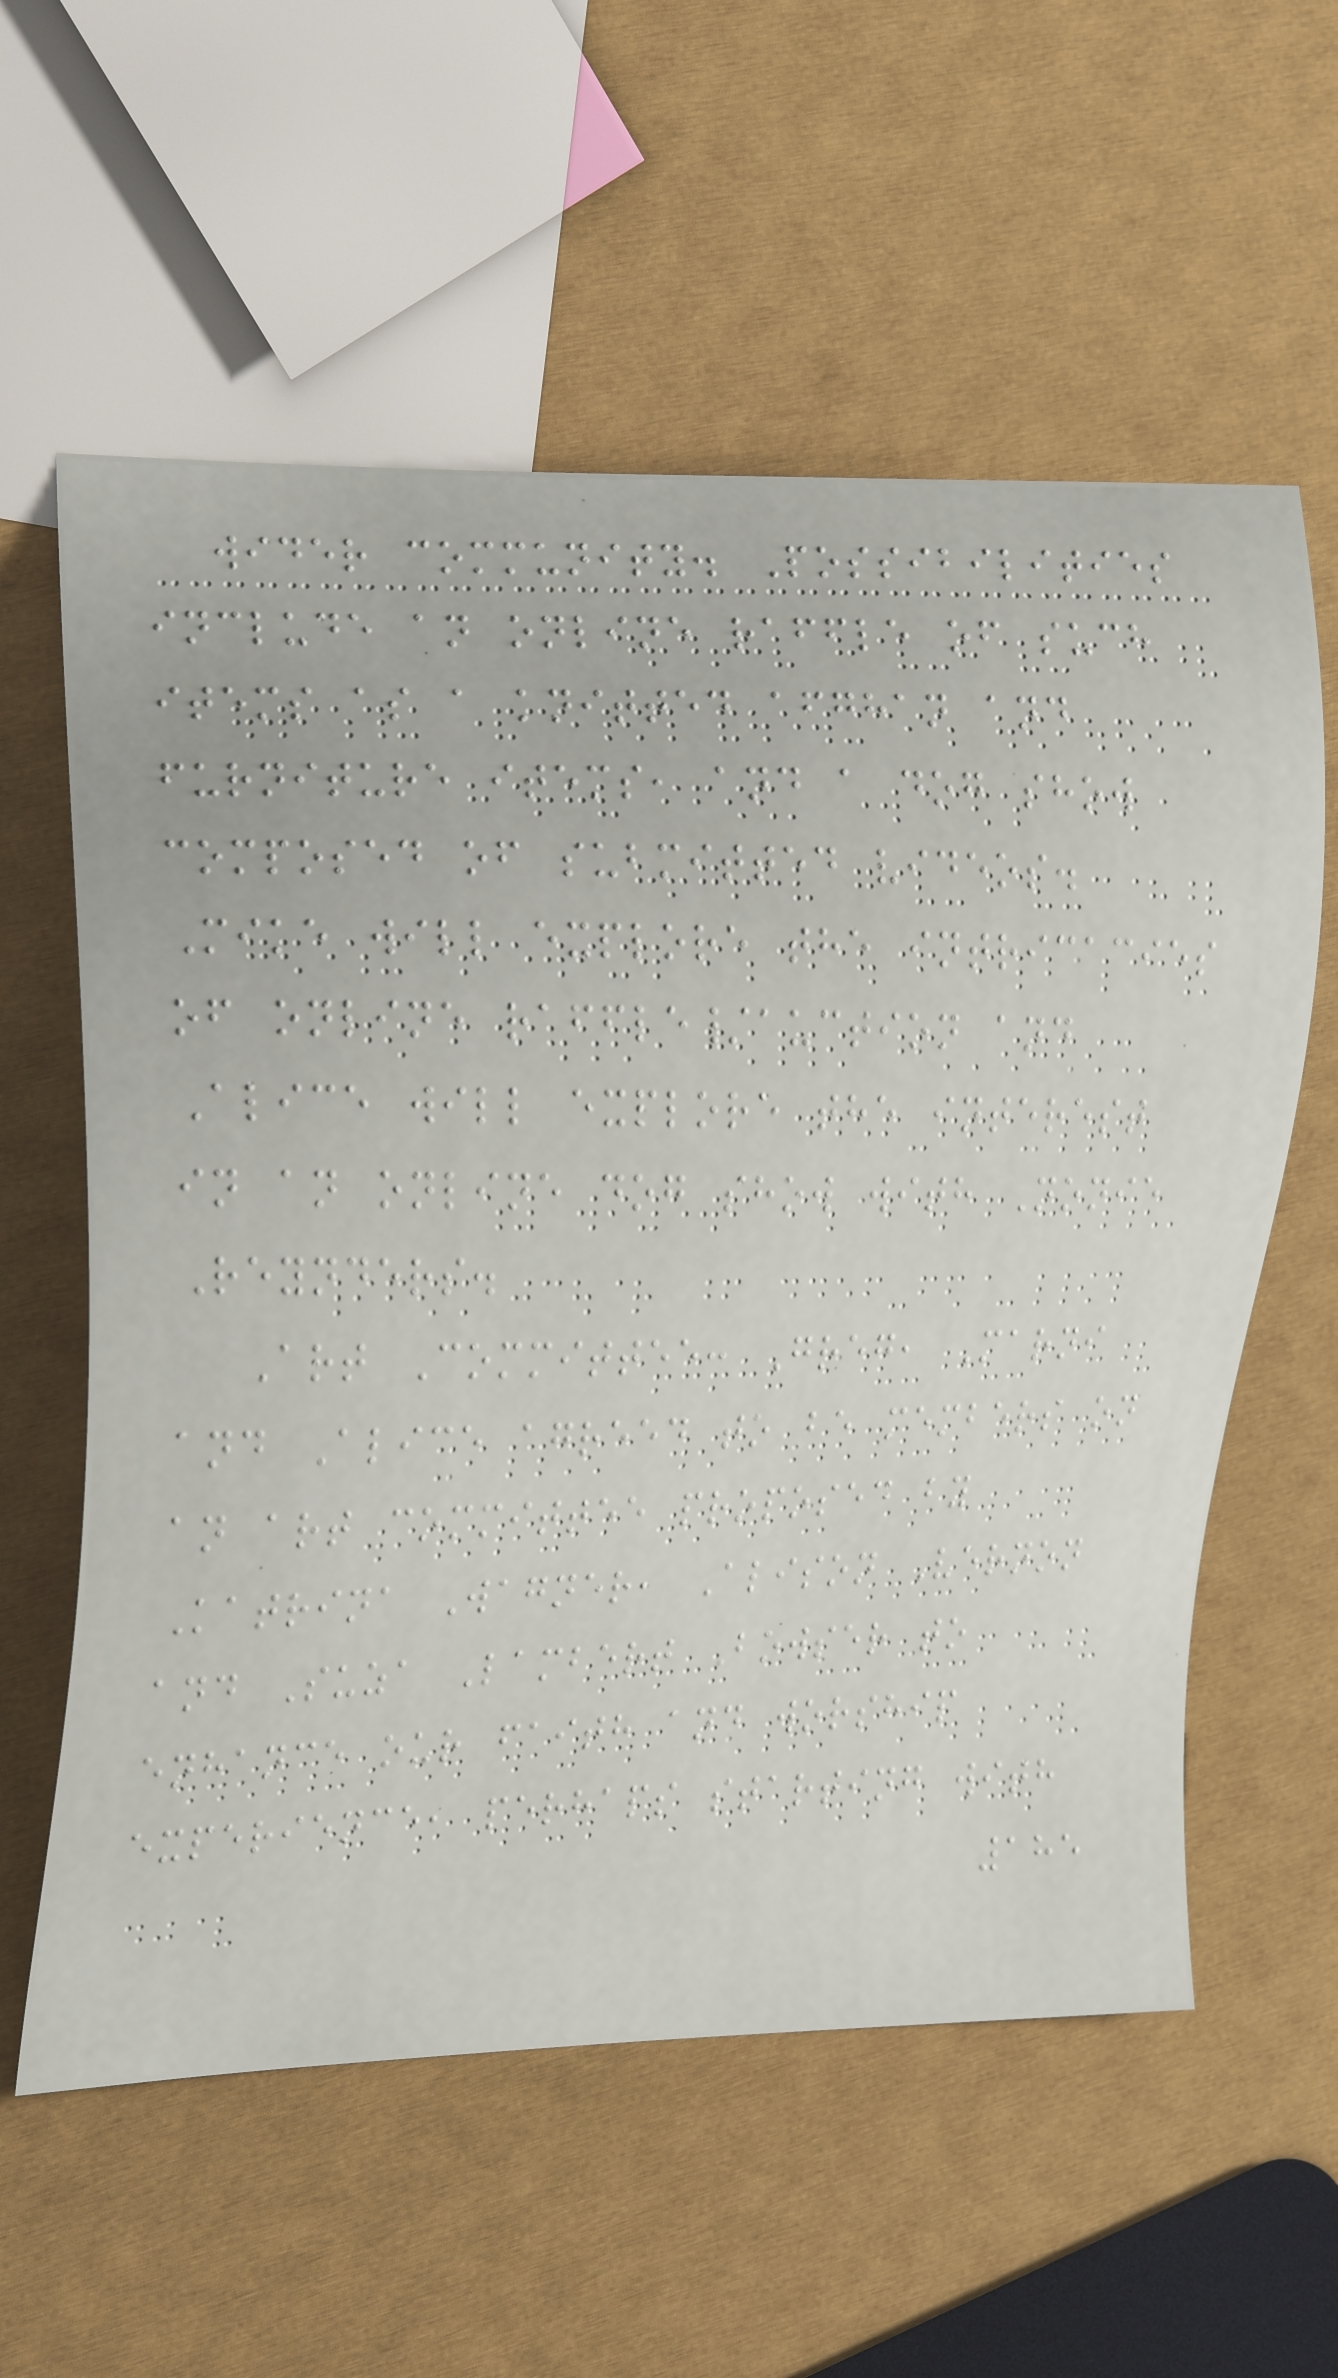wider community. Possibilities
include an online raffle of such
items as a knitted afghan and
furniture items, and a dog show
composed of submitted videos.
Mike will explore the intricacies
of online raffle/auction and
Alice will explore the interest
in an online dog show with Nonie
Reynders.
Art Committee: Greg, Marni
and Alice agreed to be members on
an art committee proposed by
Katrina Wagner, Alison Vernon
and Suza Lambert Bowser to
enhance our faith and worship
experience, perhaps starting with
185
